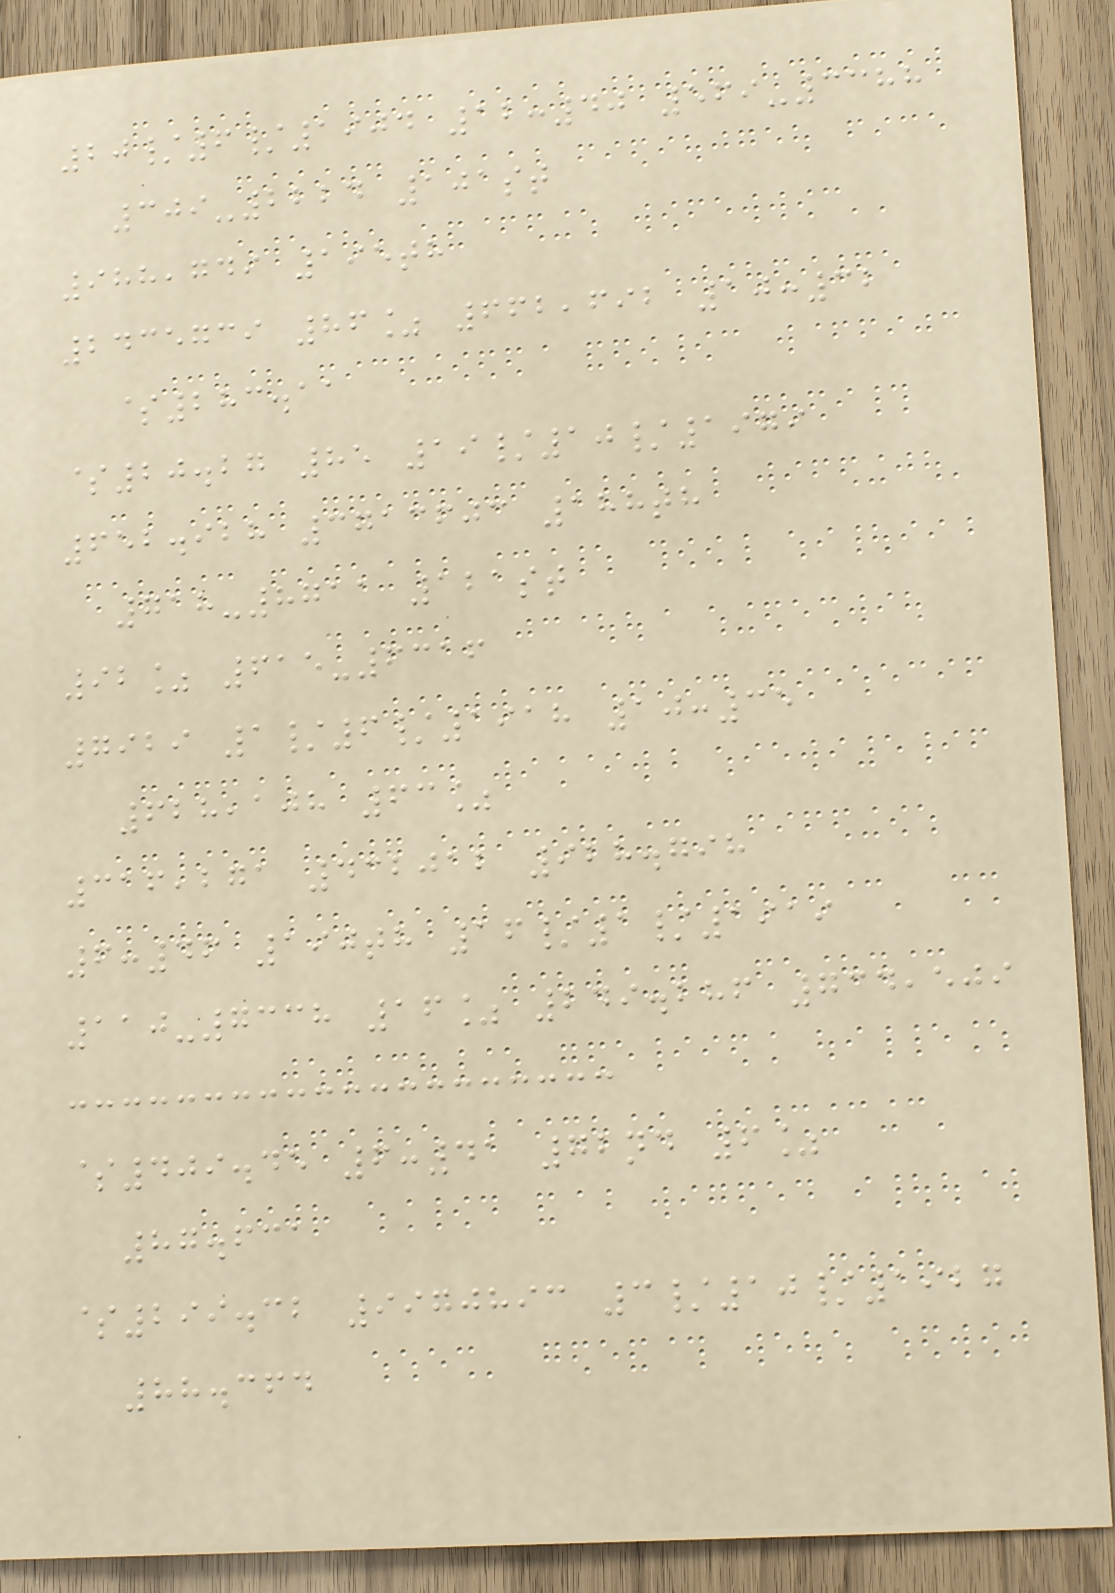20/6/1904 12:40 569-3388
309-2224 101st
988,749 195th
2435739 86% 662,692 10:32
$283.11
$20.27 85 19/10/1979
652.928 3713603 188th
718-8711 121st
92% 615-6316
7929 1/6/1918 10:35
628,108 63%
316,271 432012 928.798
6:46 190th 16/1/1919
110-7338 16% 249.286 734,509
$409.45 6:41 72nd 6%
87.631
$299.32 9970893 3/10/1927
88.364
